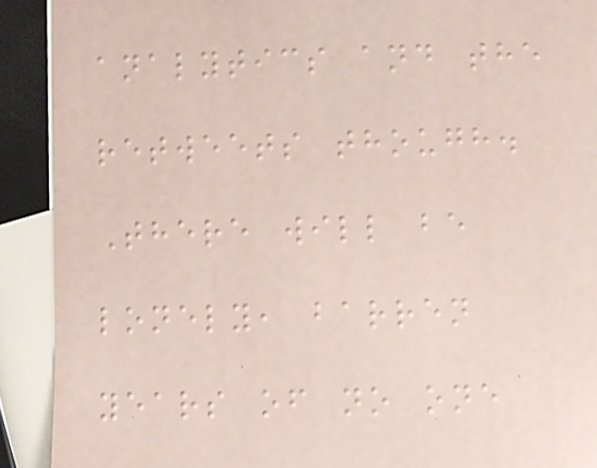analytics and the
retweets though.
There will be
lonely, barren
years of no one
